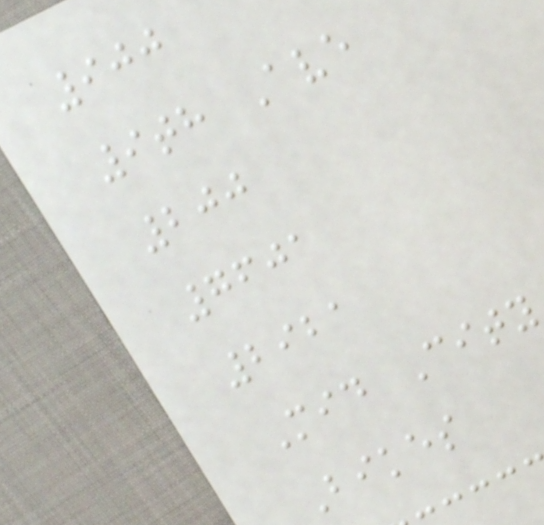900
9th Ave
200
7601
2921
Mid City
Bikes
